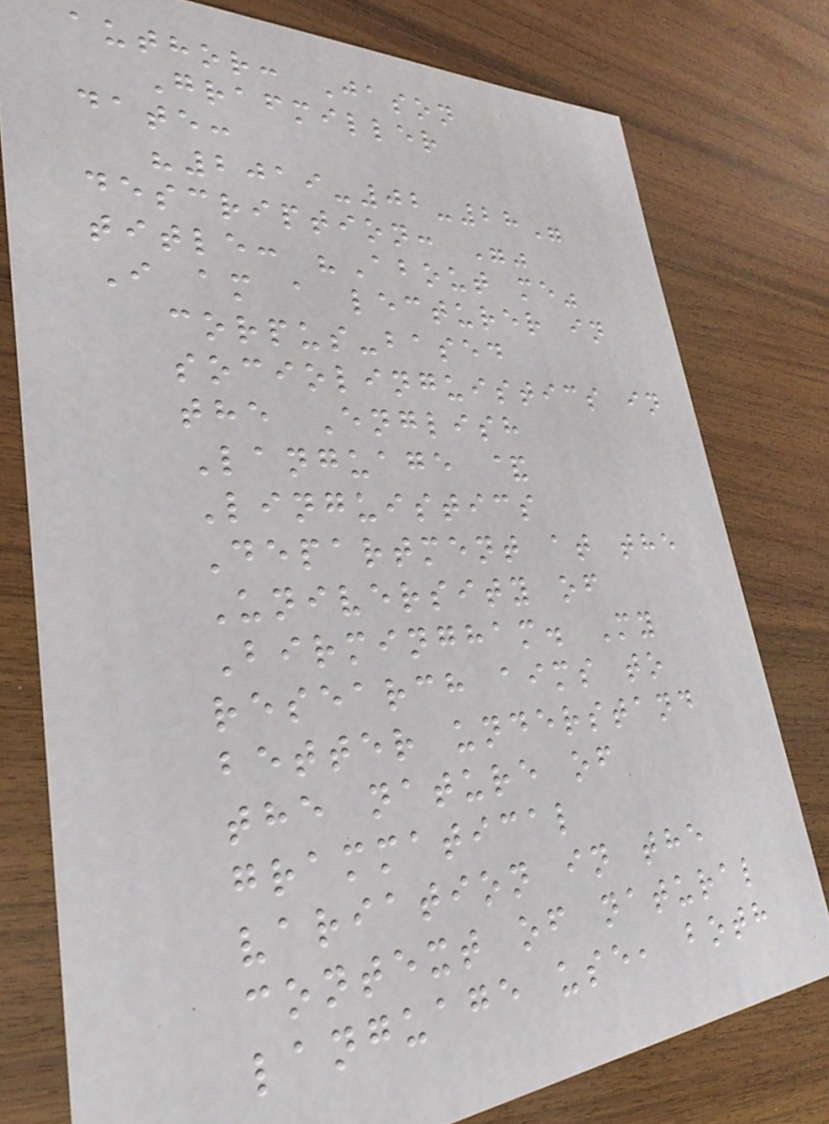author: Jason
Grafmiller
date:
"2019-02-28"
description: ""
title: "About me"
I am a lecturer in
corpus-based
sociolinguistics in
the English
Language &
Linguistics
Department at the
University of
Birmingham. My
research aims to
better understand
the nature of
grammatical
variation in the
context of natural
language use, both
